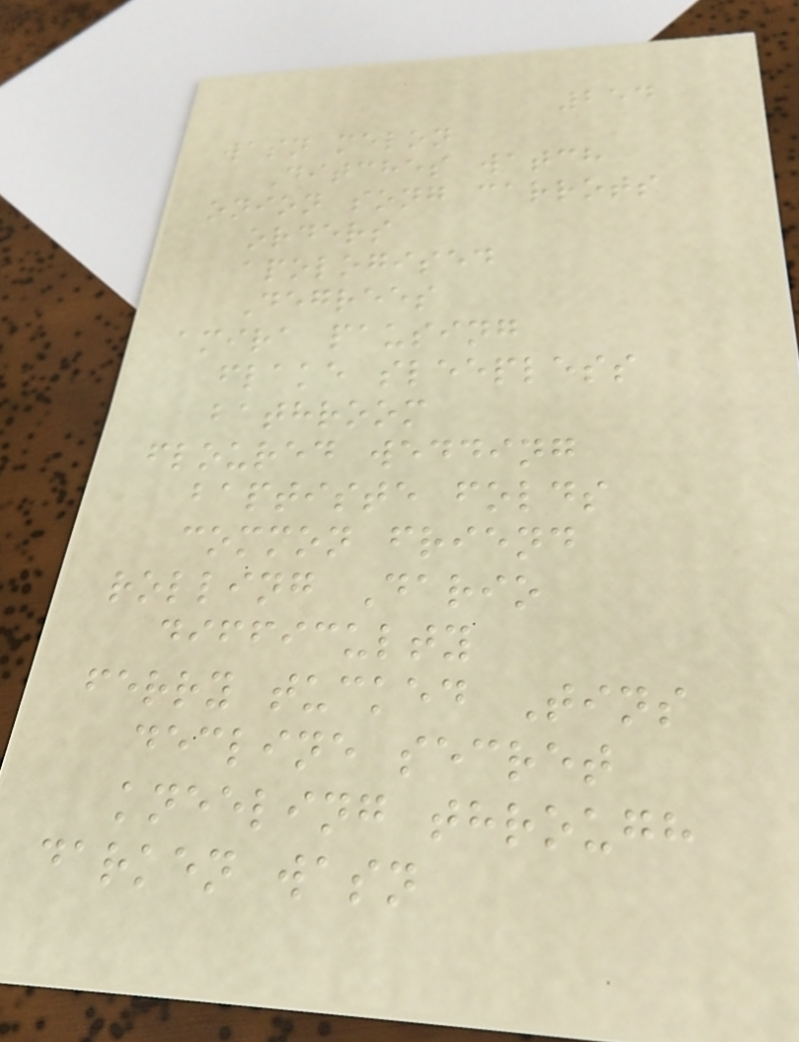254
wasn melon
Ditches watch
onion song carrots
orders
apologised
Degrees
amira pausing
flake sleepless
bathroom
floured wedding
baptiste folds
common friend
rolling Dario
difficulty
ferry tucked Tins
decline secret
kneeling through
darken wasn
